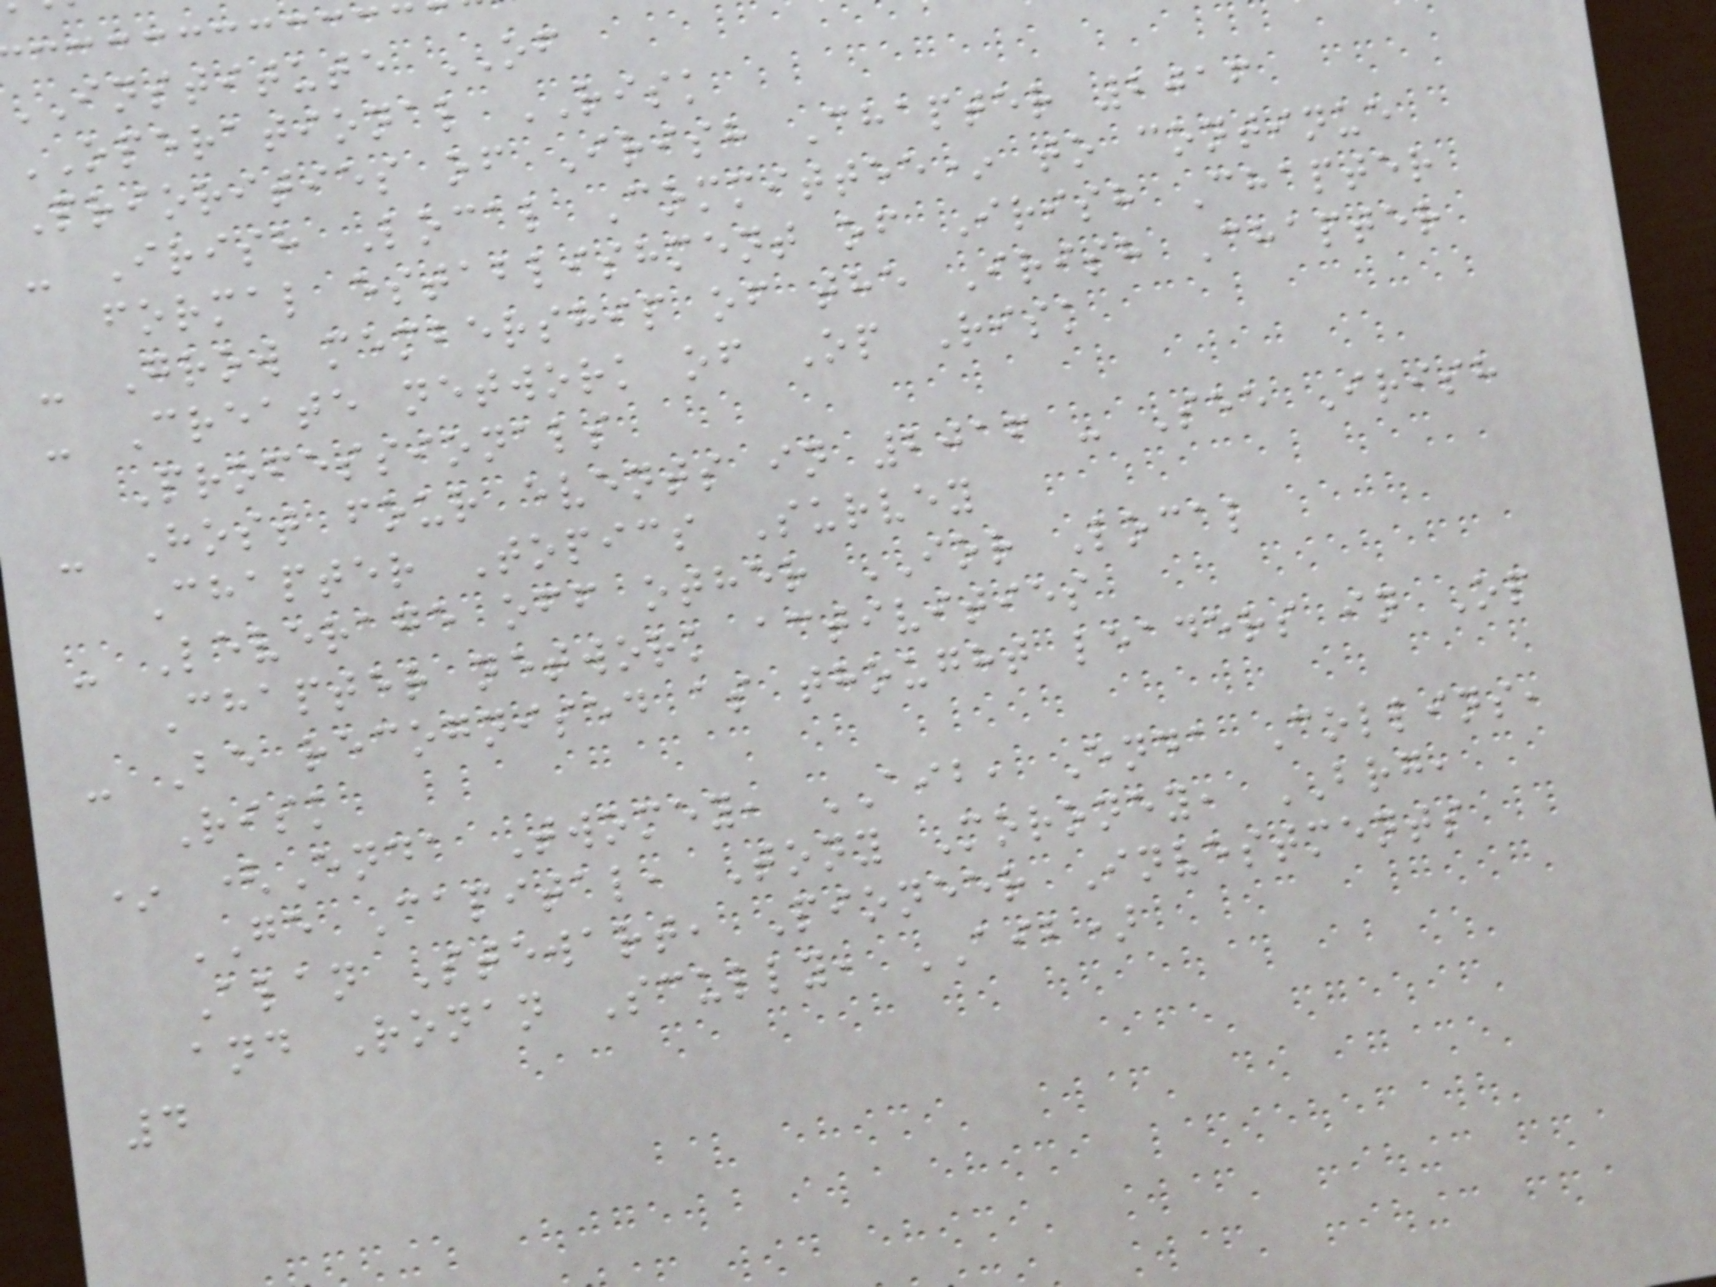INSTITUTE OF
OPERATIONAL RISK
Priorities of Irish Chapter 2016
- Irish Local Committee* to continue
formal establishment of Irish Chapter
- Grow membership of the Irish Chapter
- Create network of Op Risk
Professionals
- Host four events in 2016 - See Irish
Chapter Topics Survey
- Leverage off other IOR Local
Chapter network activities
- Be recognised as thought leaders in Op
Risk
* (Enda Twomey, AIB, Enda Collins,
GE Capital, Tony Moroney, BRG,
Alan Stewart, Pioneer Investments
and Ronan Scully, AIB)
4
